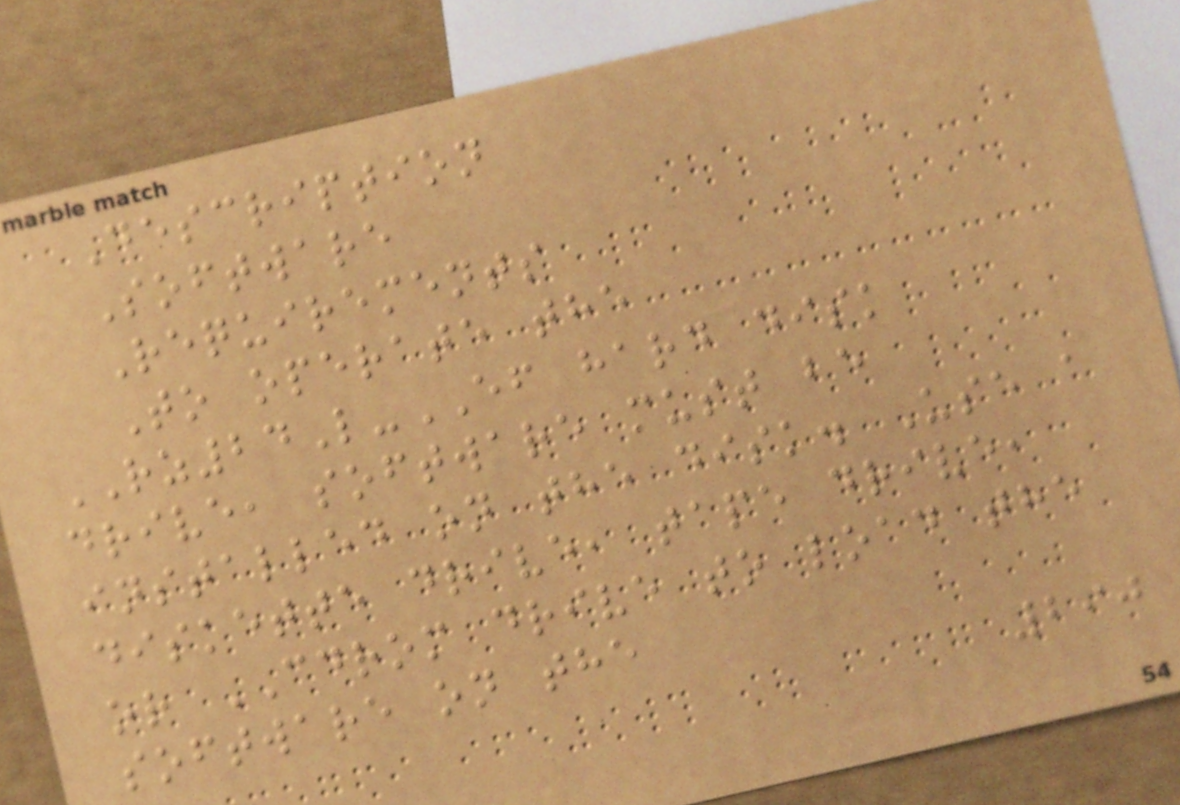Description
Software
Requirements
To operate the
RZ24L-EF hard disk
drive, software must be
installed on the disk. Use a
diskette drive, tape drive,
or CDROM drive to load the
software on the
290
